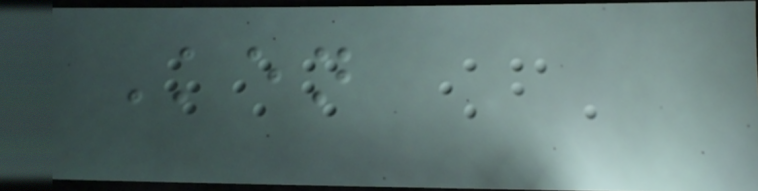Ken
